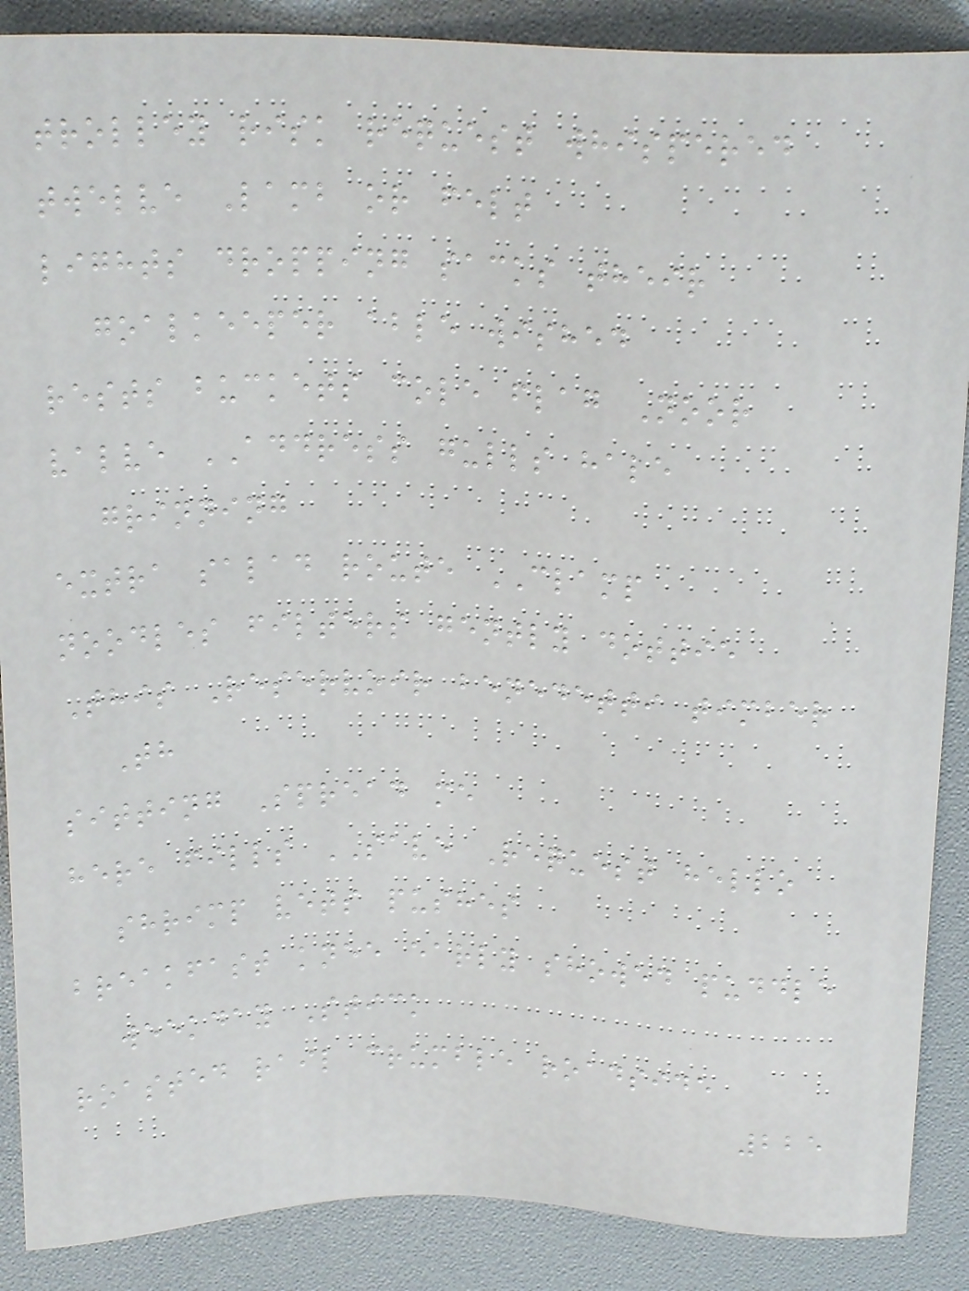trolley risk request whispered
twelve Lamb or felt
lights dropping sacks their
goalkeeper able wished
rests buckets cole flag Noor
valve ADDRESS gulls hale
grinning
extra salad route CLAMP
noodles filters gently dottie
This Reservoir benedetti timber
Th
sitting Spread me
here fills SAVE Request hello
shrimp vets pushes
breakfast knee early showed puddle
weekday Stick
roasted rail crumble roadside
225
